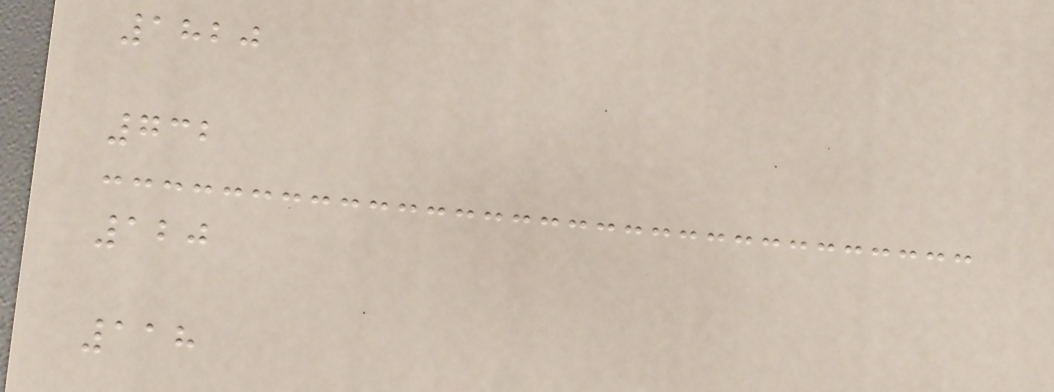1820
732
120
118
